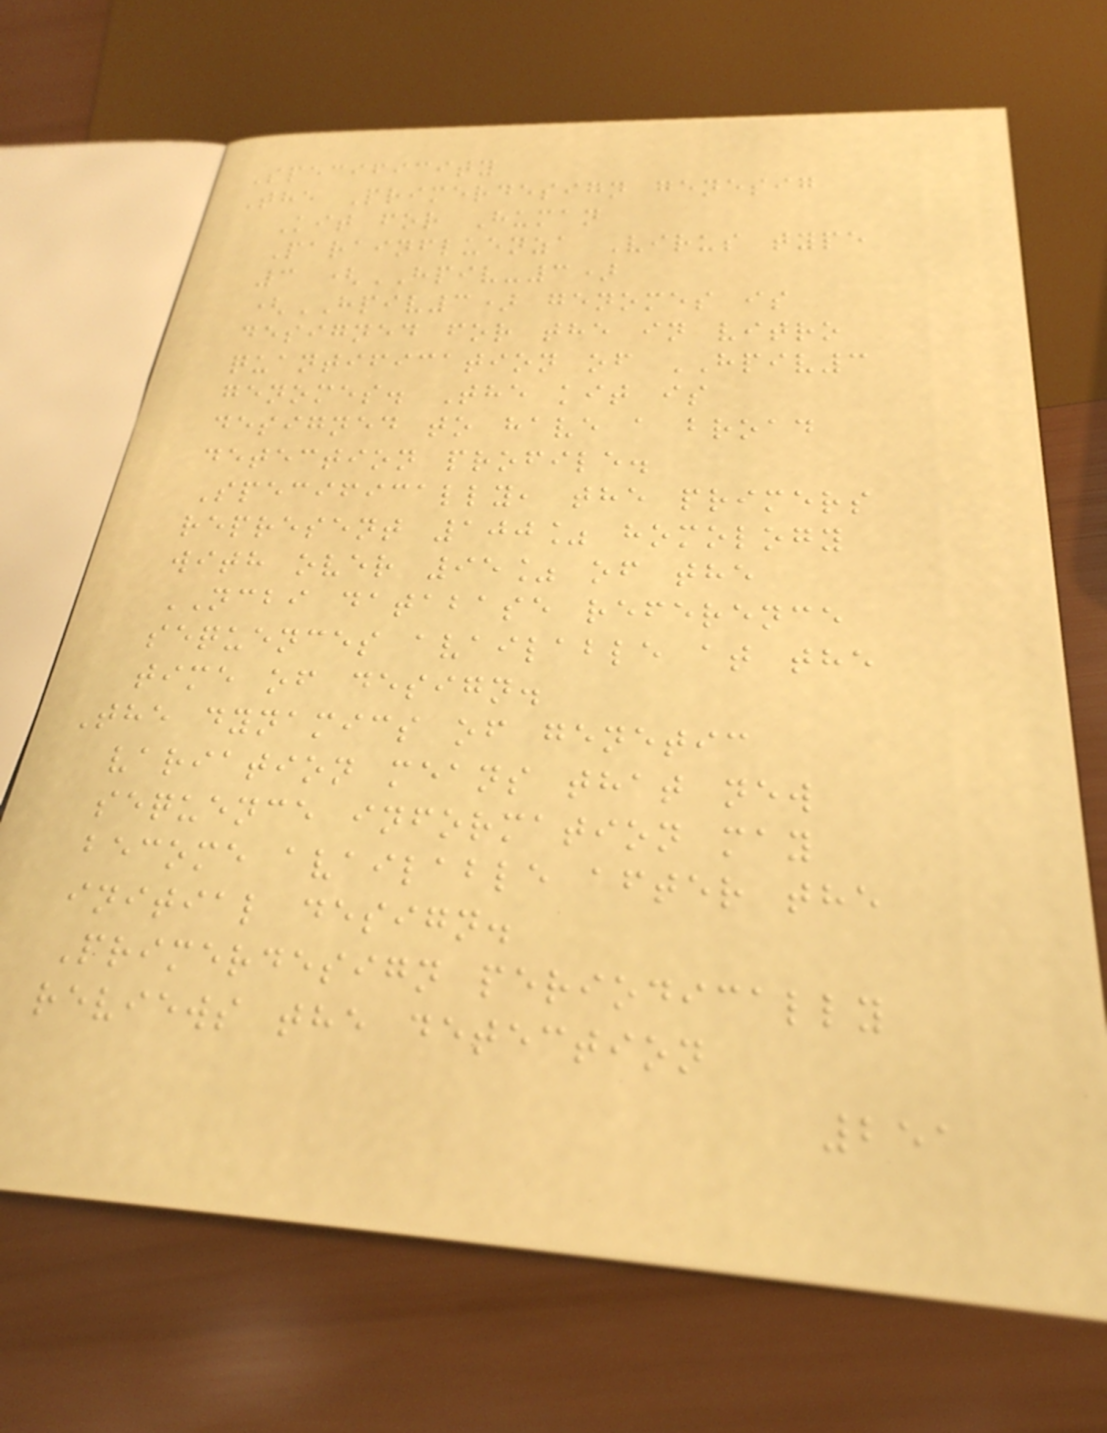Specificity
The Primerdesign genesig
Kit for Human
Parainfluenza Virus type
3 (HPIV-3)
(HPIV3) genomes is
designed for the in vitro
quantification of HPIV3
genomes. The kit is
designed to have a broad
detection profile.
Specifically, the primers
represent 100% homology
with over 95% of the
NCBI database reference
sequences available at the
time of design.
The dynamics of genetic
variation means that new
sequence information may
become available after the
initial design.
Primerdesign periodically
reviews the detection
251
